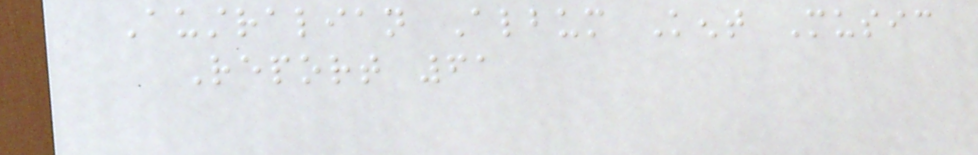Australian Album Kent Music
Report 61
